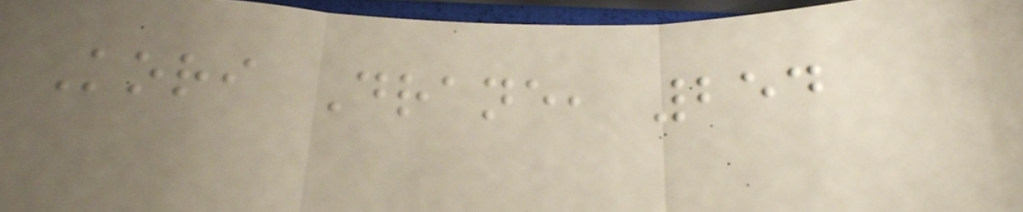Kori Drane, 254
